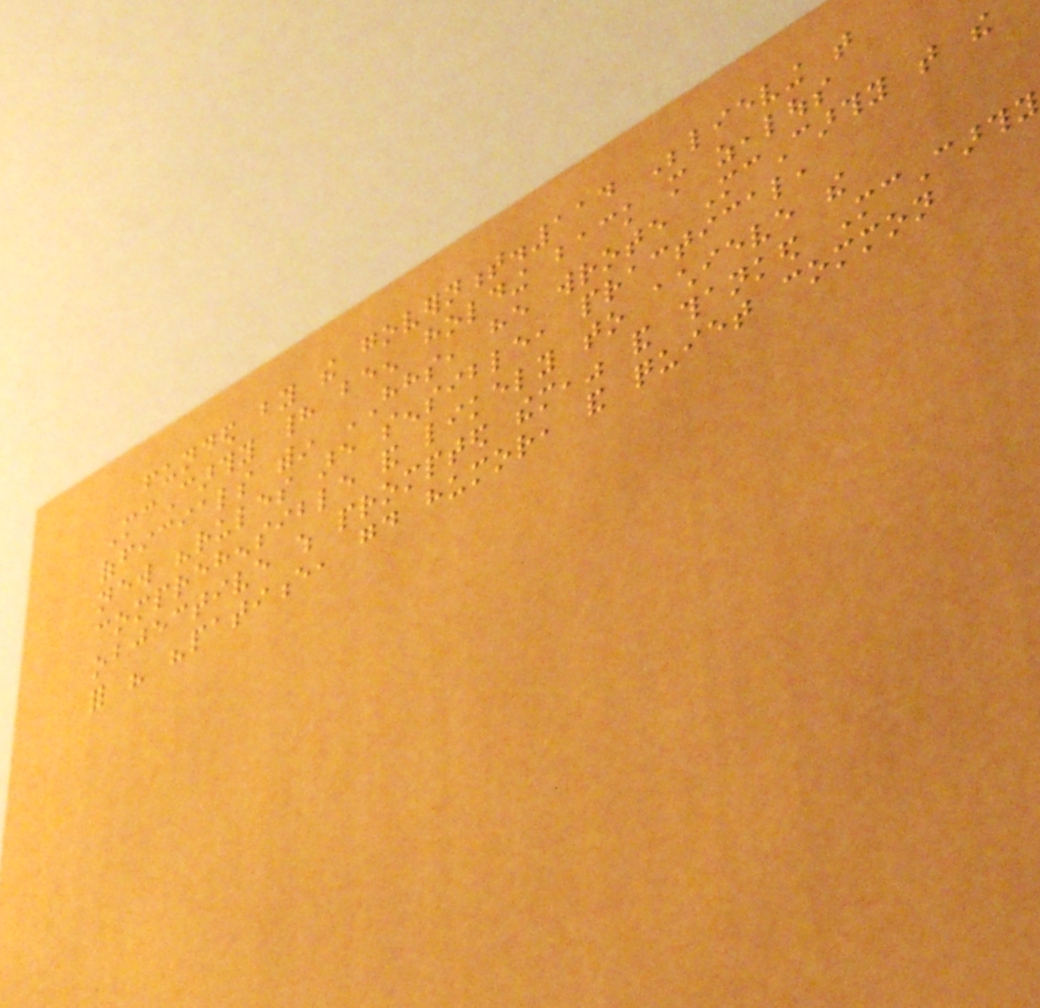funded by the government.114 Believing that
McCarthy had been holding back more zealous
officials within HHS, he wrote McCarthy that the
new "rules are sensible, practical,
comprehensible and likely to achieve the
objective which prompted them," and thanked McCarthy
for his "patience, good humor, and quiet common
